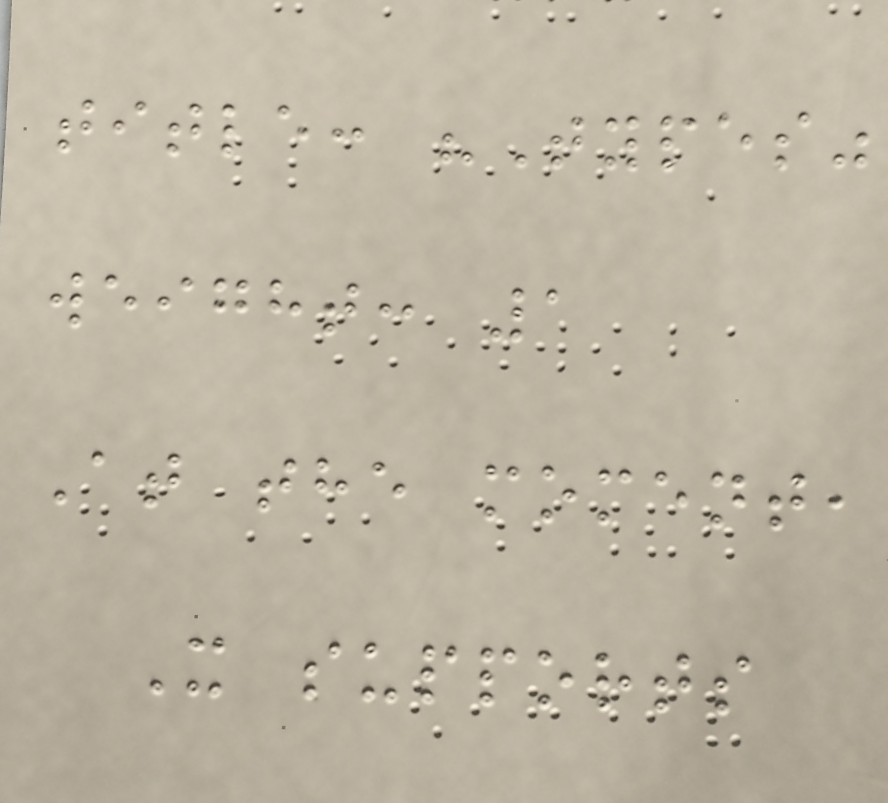title: "Types"
weight: 1
At the moment,
X supports
